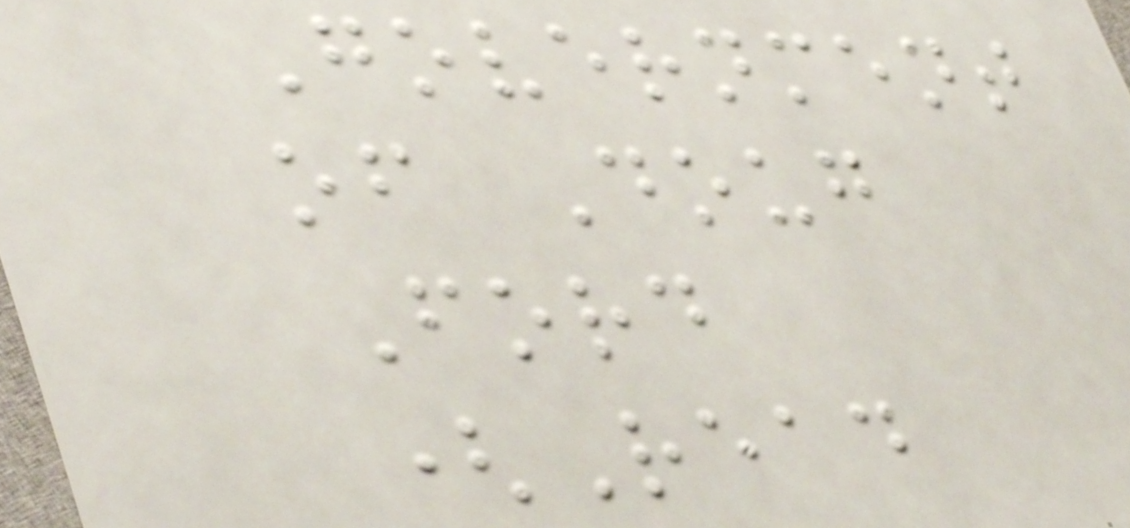Government
of Doug
Ford
(Read
